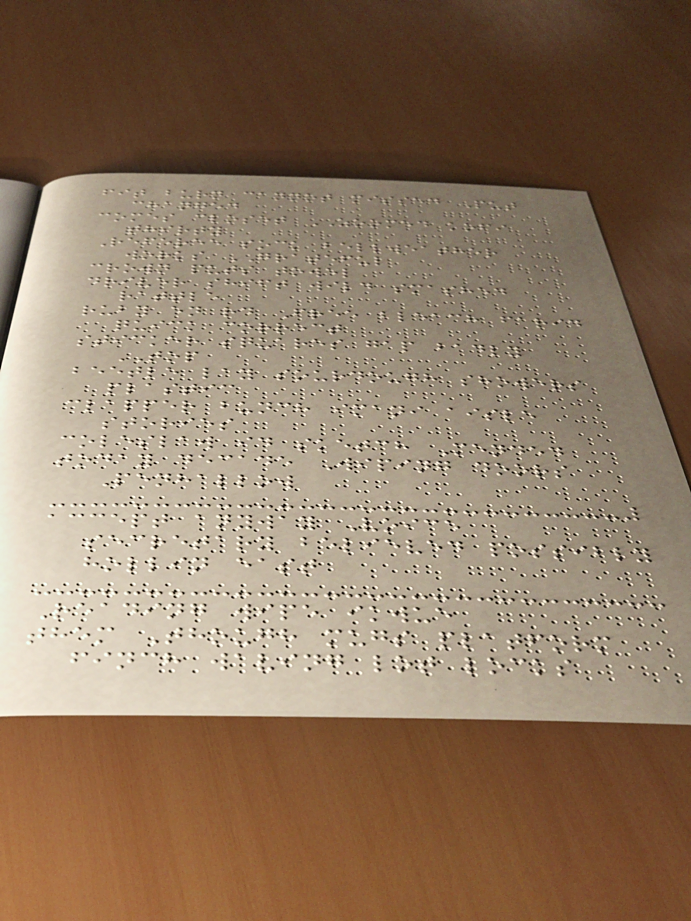fit burn cannot missed Put
changed
comes closet ZOOMED kofi
thirty
Referee sock bellweather
works GRATEFUL
crown puts towel
driver shift wild smashed
rattle
ruby en rd Free bleach farid
quick correct
sticker squares gap badly
TOP
beetle lay sourdough showers
plastic
clapper bunch imani aisle
stories
coleslaw id sketch Mended
today decade Wiping doors
Penhallow
accept anyway Voice
secretary believed possibly
hollin east
Reading wipe ikwue
them Though mugs platform
finch waving lot locks
